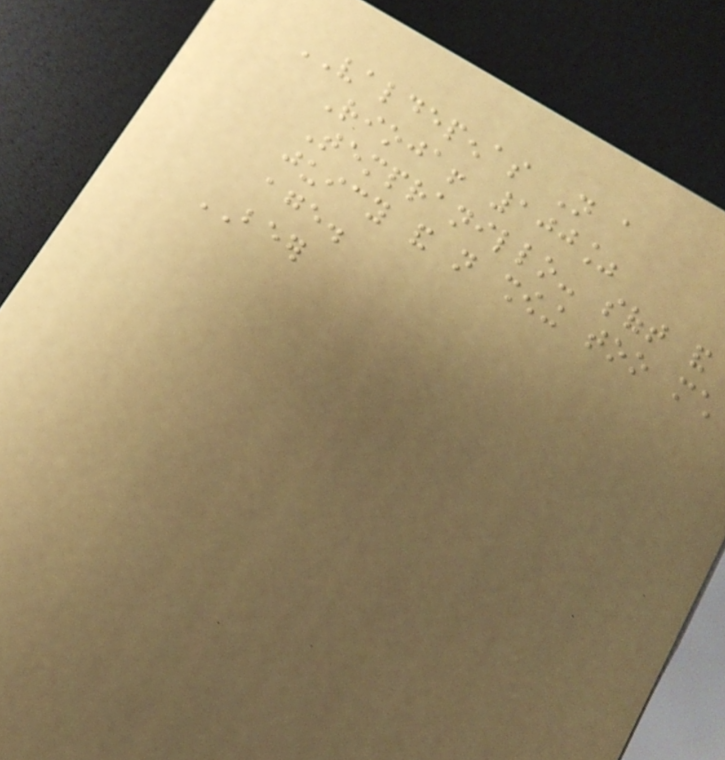VALDEPENAS Not a
Rioja! 100%
Tempranillo- soft and
juicy and not showing too much
age.
BEER
